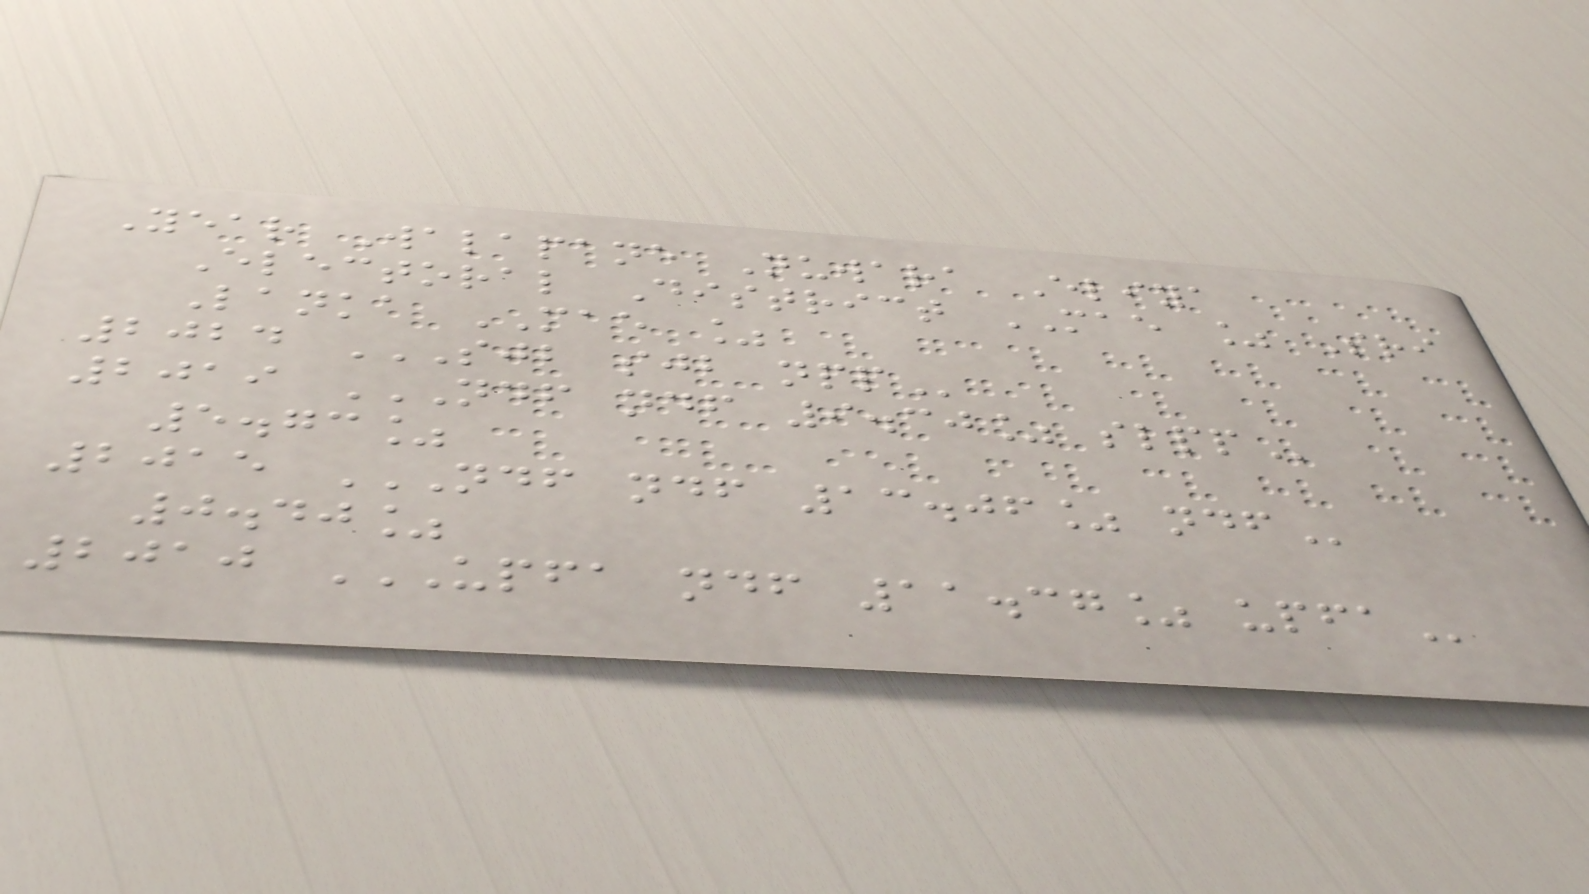Year Walapane Nuwara Eliya
Electoral District MAE % Sri
Lanka MAE %
2024 SJB SJB NPP
2019 NDF NDF 9.30% SLPP
5.73%
2015 NDF NDF 13.06% NDF
0.40%
2010 UPFA NDF 11.37% UPFA
